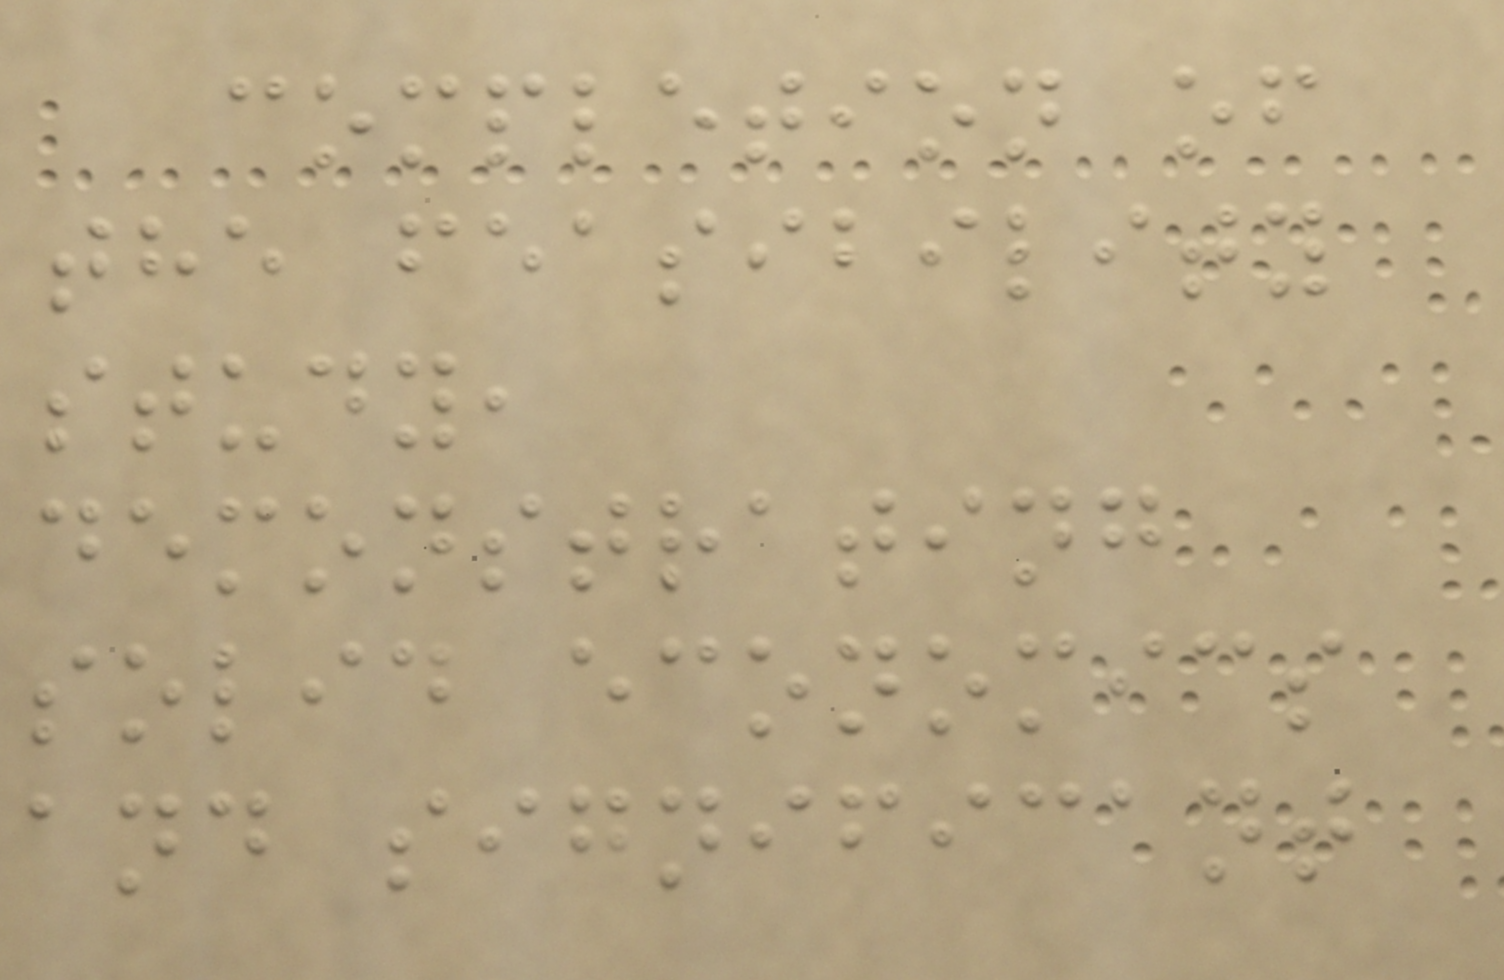completion of
the feasibility
study,
demonstrating
solid economics
and significant
